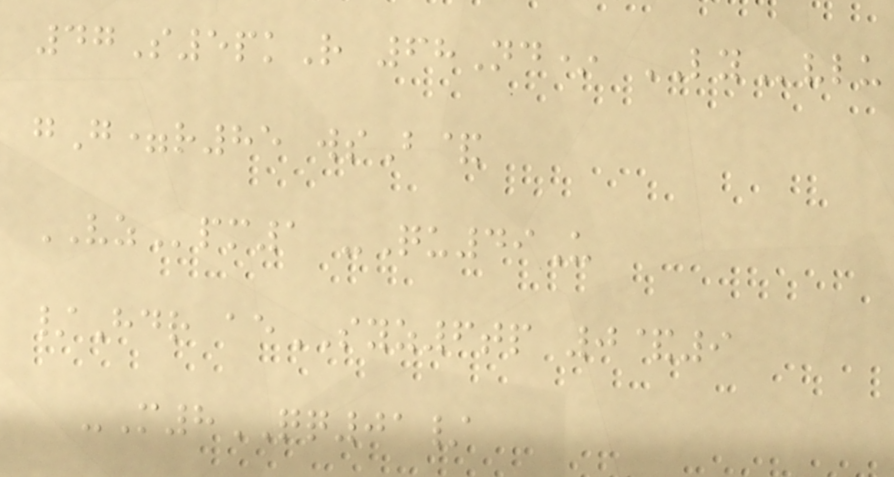47S5pkR 68Nd* LYvlu
gG=r85 wsB&
VZpm1 -Qu49U
/Hdr aeSYZ6tp 0&9
-M8QQ01/
